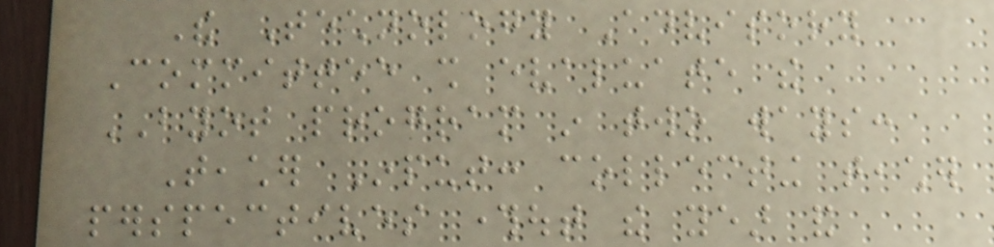The Technology Advisory
Committee shall evaluate the
BYOT program in two ways:
Teacher Input: collecting teacher
perspectives throughout the year and
